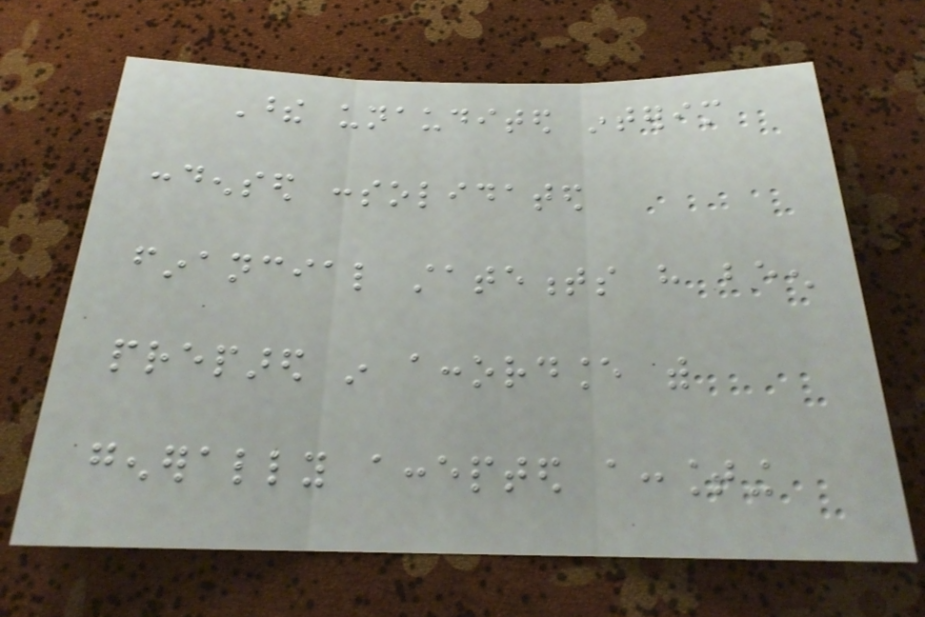These unaudited interim
condensed consolidated
financial statements have been
prepared in accordance with
generally accepted accounting
